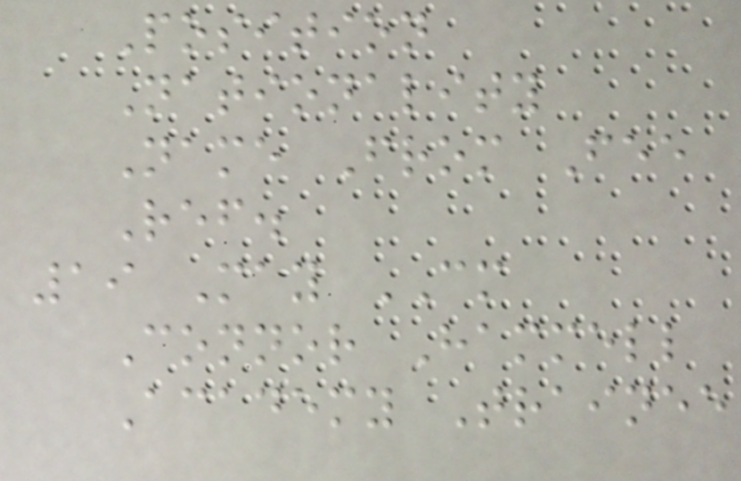Position
Nationality
Name From Fee
Ref.
19 May CM
Connor Hammell
Academy Trainee
